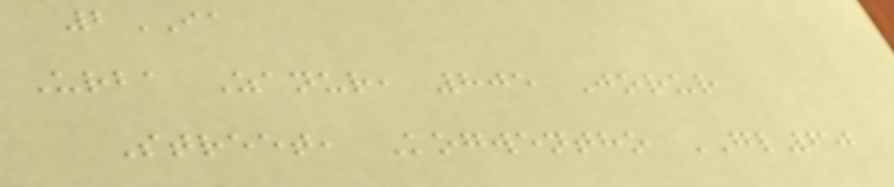2IA
Urba Zanur, 805 Jorur
Street, Kogwentho GL60
